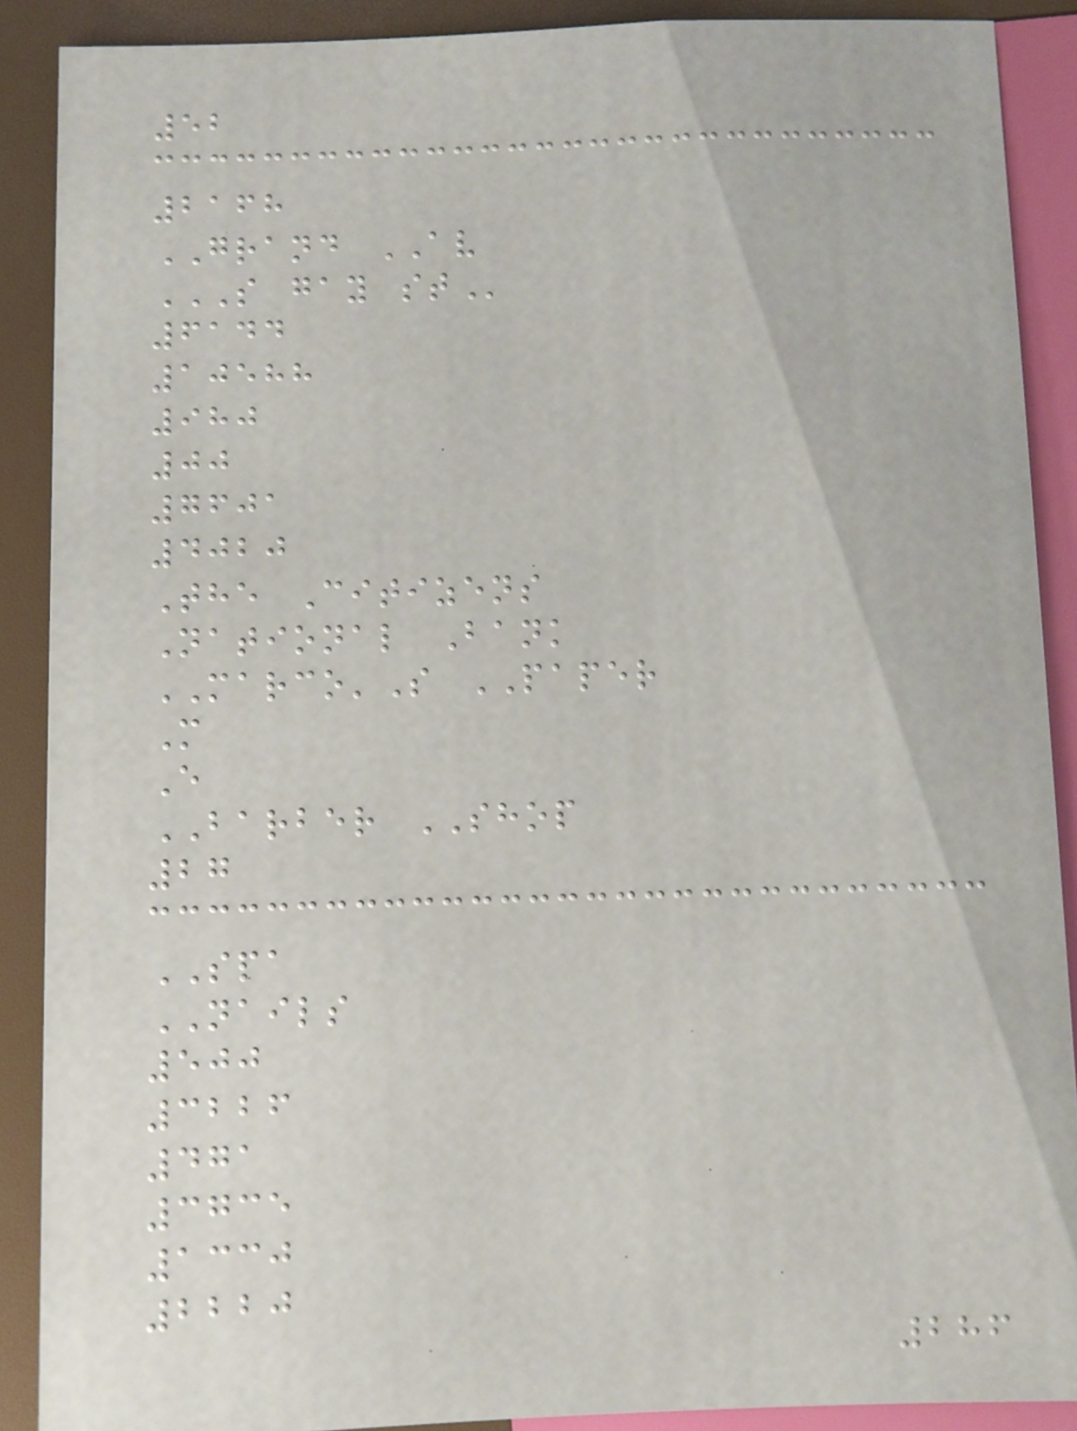52
2168
GRAND AV
S GAY ST
6144
10588
980
00
7601
4020
The Citizens
National Bank
MARCO'S PAPER
M
E
BARBER SHOP
27
SPA
NAILS
500
3226
471
3735
1330
2220
286
